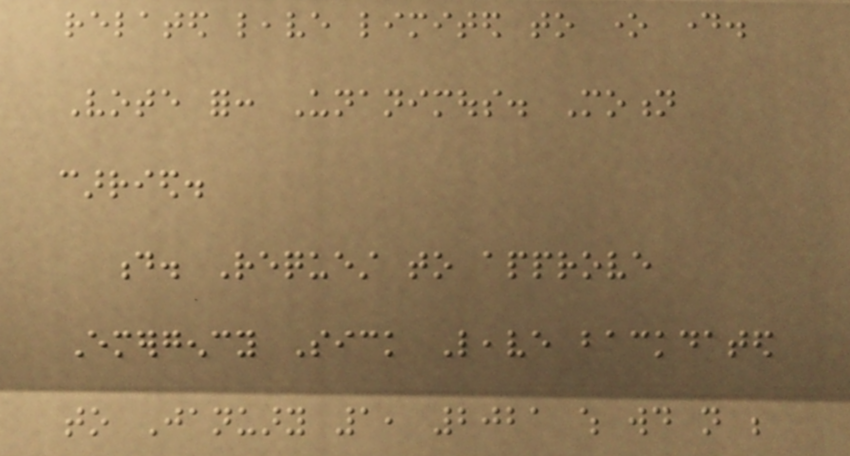related leave limited to one day.
Vote for: Unanimous. Motion
carried.
d. Request to approve
Emergency Sick Leave backdated
to January 1, 2021 which would not be
